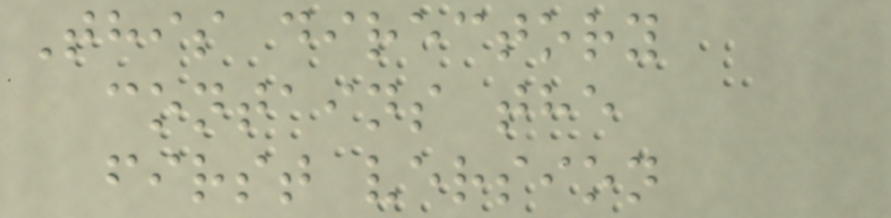This directory
contains the
first version
